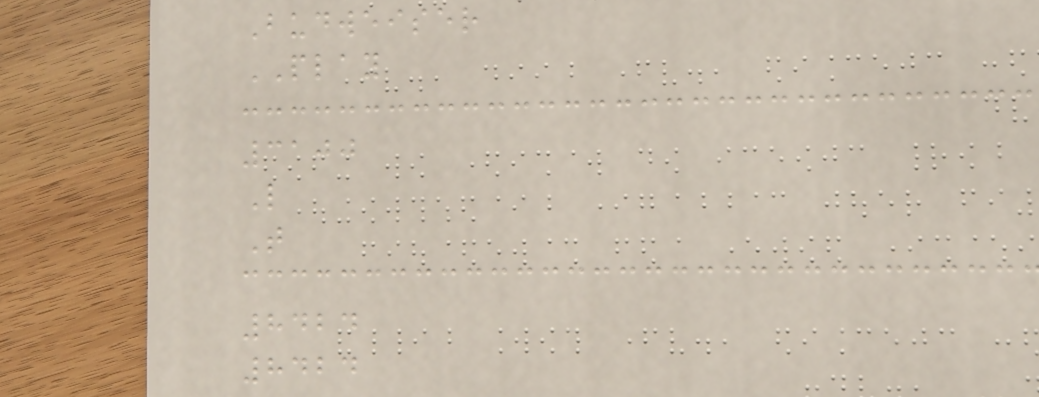Budweiser
PLAY
3100
L
T
8424
8424
